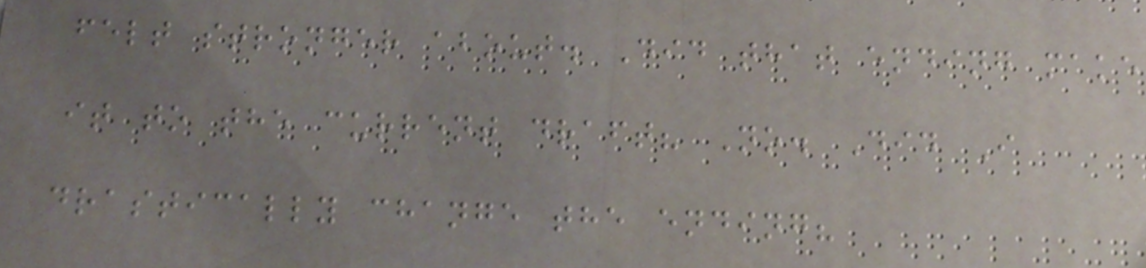felt stronger about. Did that ending make
it to the current draft? No. Did I
drastically change the ending?
